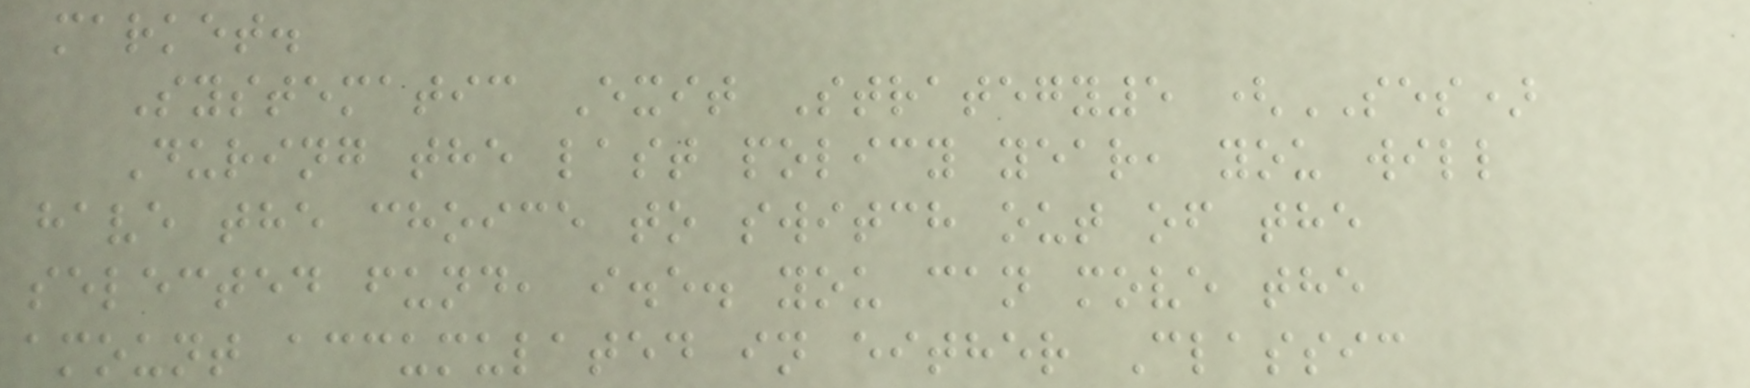market.
Systematic Exit Strategy5 (SES)
During the last policy year, you will
have the choice to switch out of the
selected fund, i.e. you can move the
amount accumulated in either Classic
